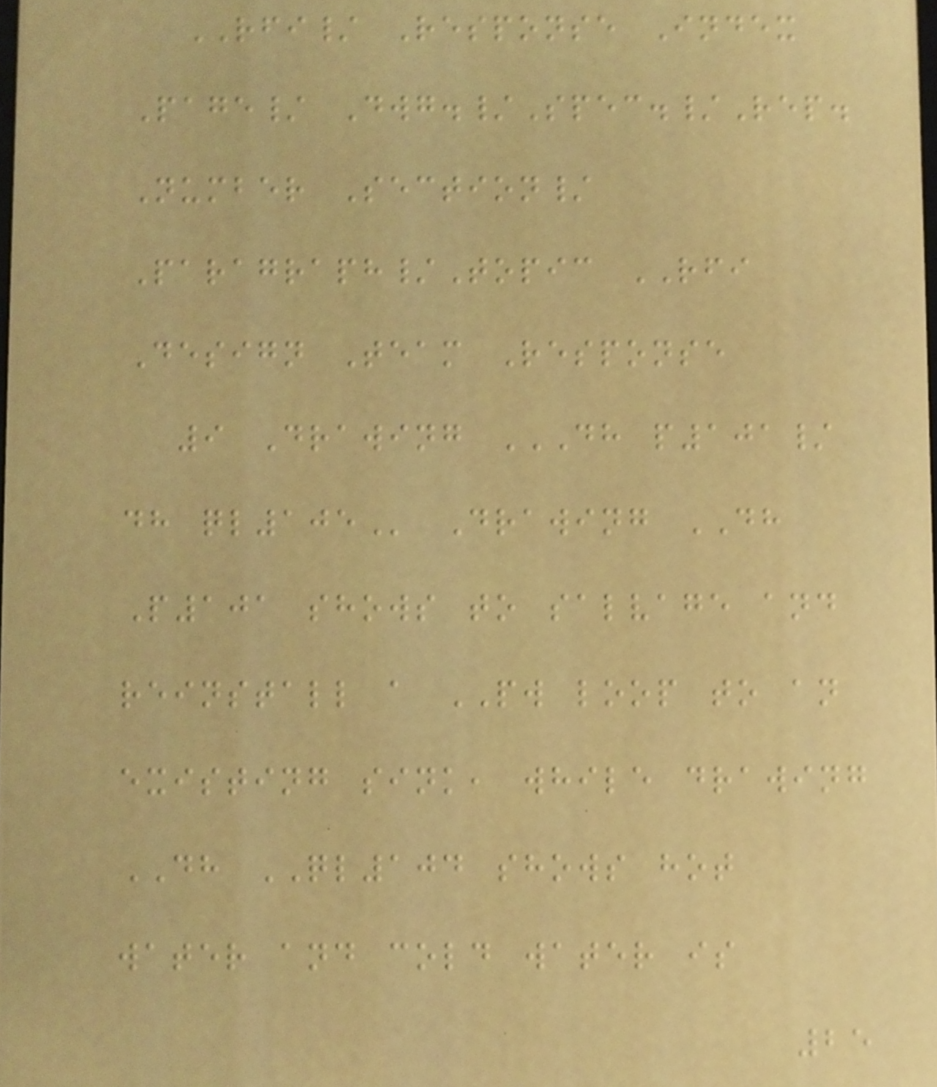RFI/ Response Index
Page/ Dwg./Spec./Rep.
Number Section/
Paragraph/Topic RFI
Design Team Response
9 Drawing DH P101/
DH QL105 Drawing DH
P101 shows to salvage and
reinstall a PW loop to an
existing sink, while drawing
DH QL104 shows hot
water and cold water is
25
